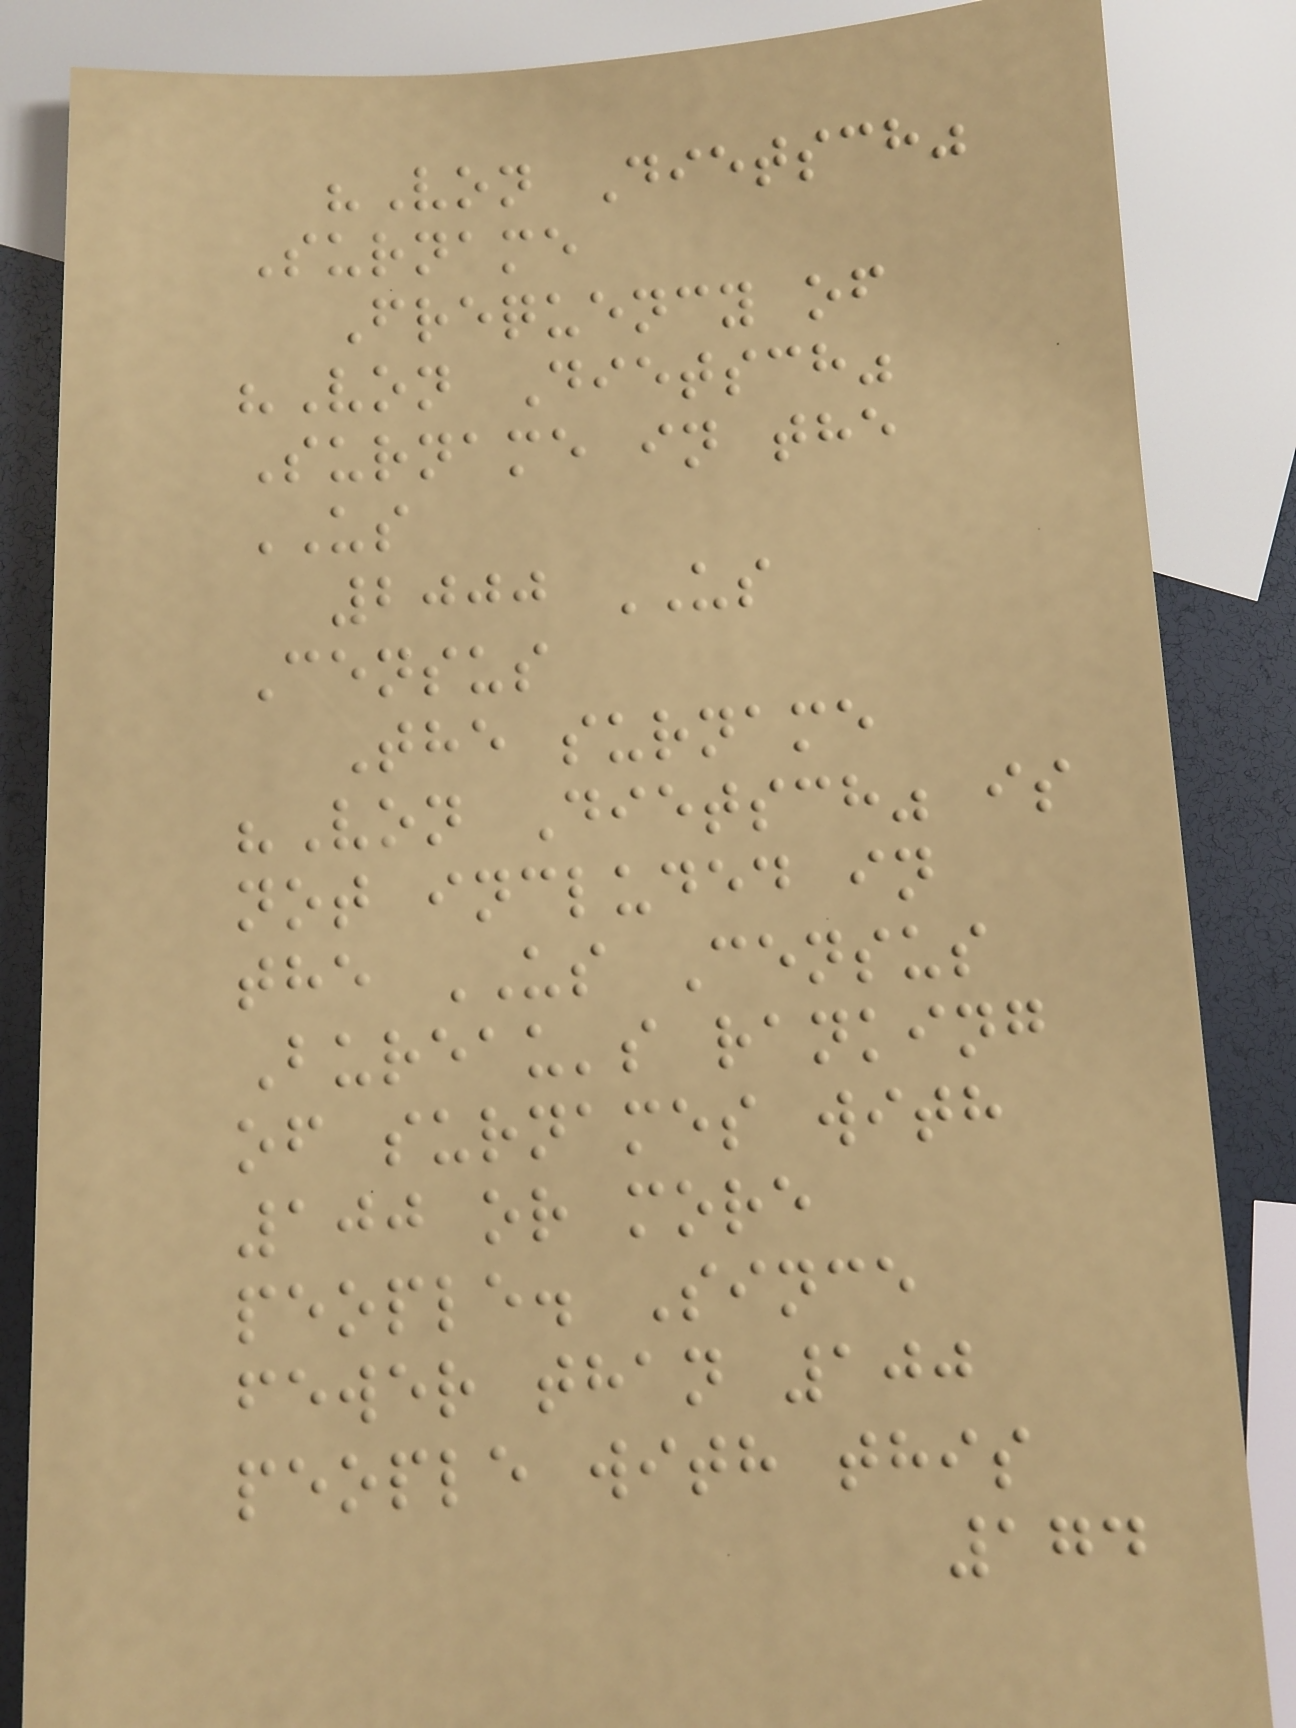"Von Dietsch"
Surname
Frequency of
"Von Dietsch"
Surname in the
US
2000 US
Census
The surname
"Von Dietsch" is
not included in
the US Census
Bureau's ranking
of surnames with
100 or more
people. Since
fewer than 100
people with this
174
